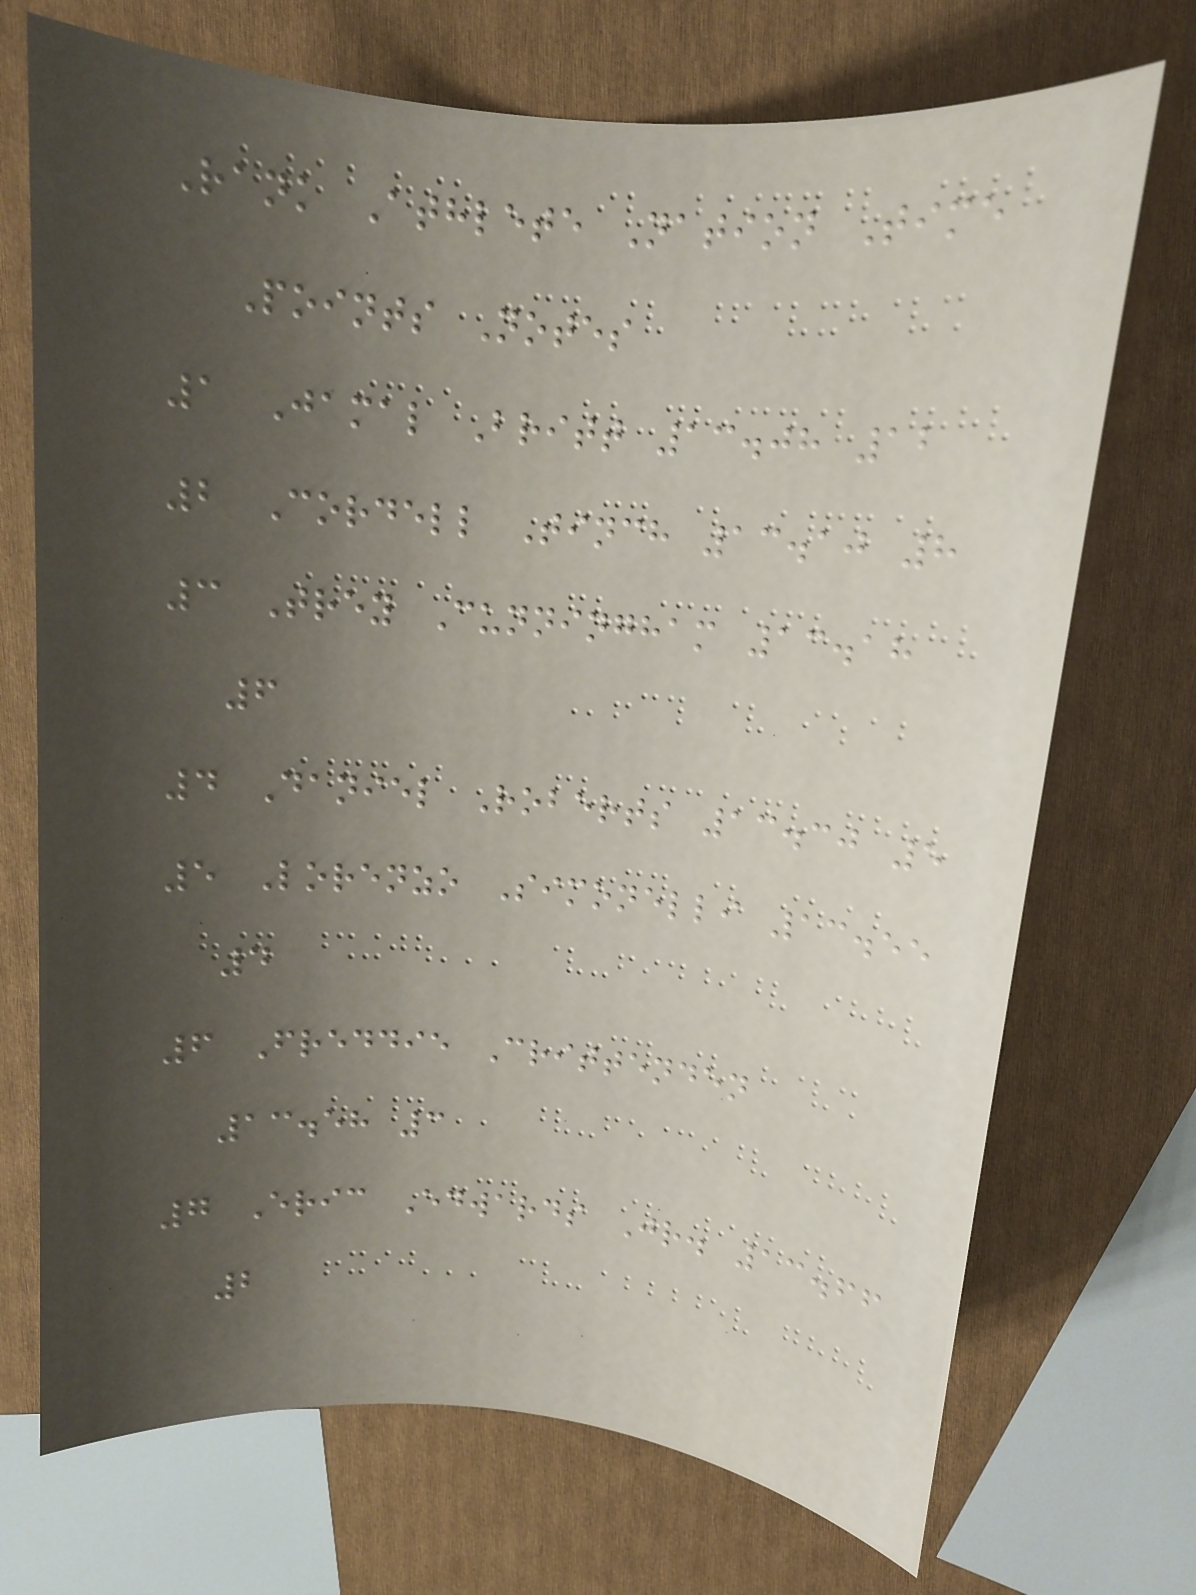Rank Athlete Nation Time
Points Notes
1 Jamal Britt 13.08 12
2 Cordell Tinch 13.10 8
3 Trey Cunningham 13.18
6
4 Daniel Roberts 13.30 5
5 Lorenzo Simonelli 13.55
4
6 Freddie Crittenden
13.58 3
7 Eric Edwards Jr. 13.66
2
